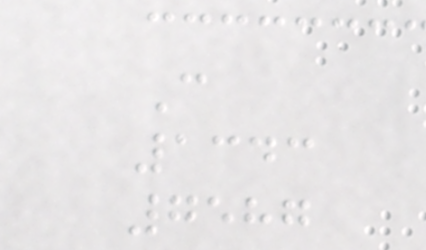C
1343
7587
